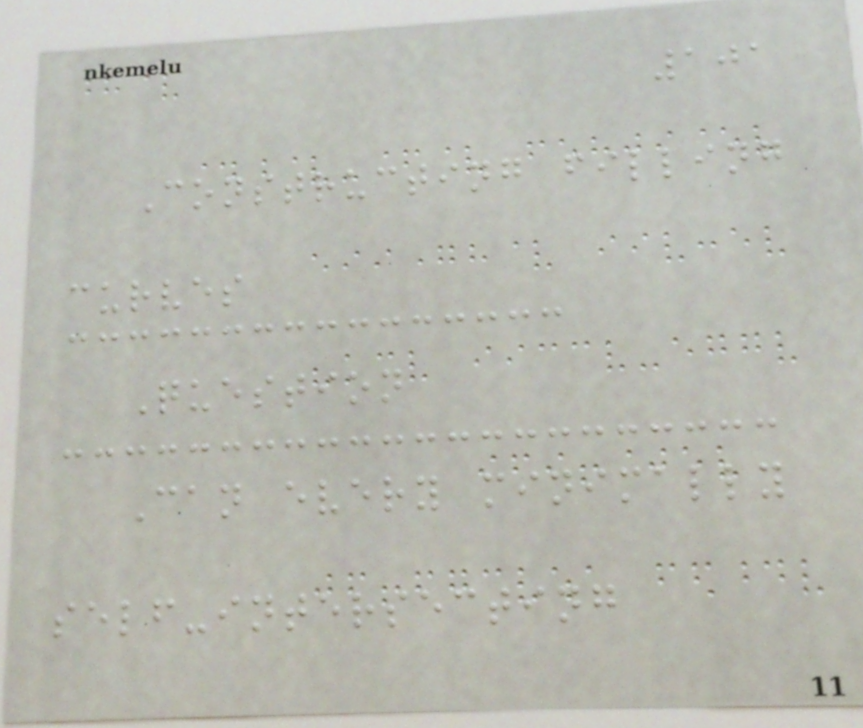101
Constructing filling
curves
Question
Can every minimally
self-intersecting
